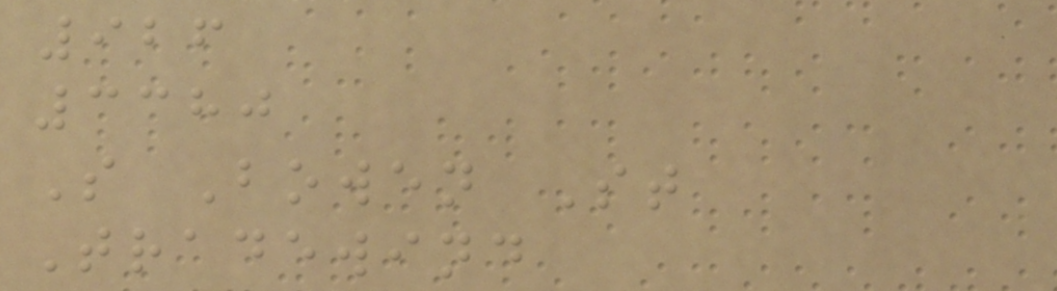926
3380
S Bowen St
Tradewind
